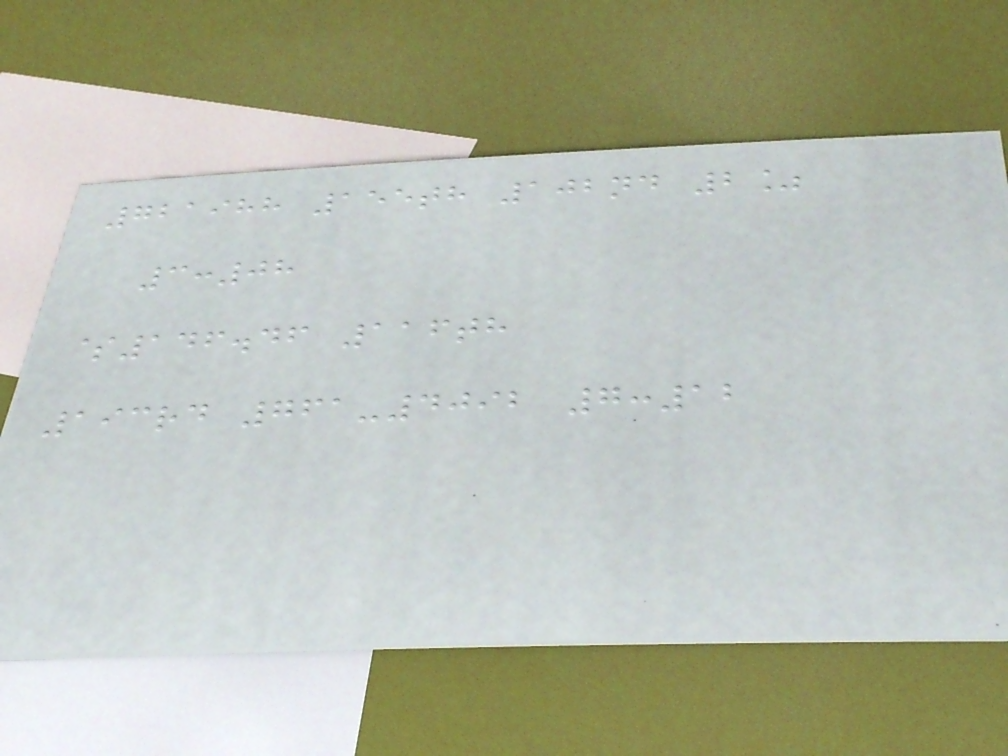721988 155th 102nd 2%
3:08
$146.46 116th
193rd 761-4092 7:12
